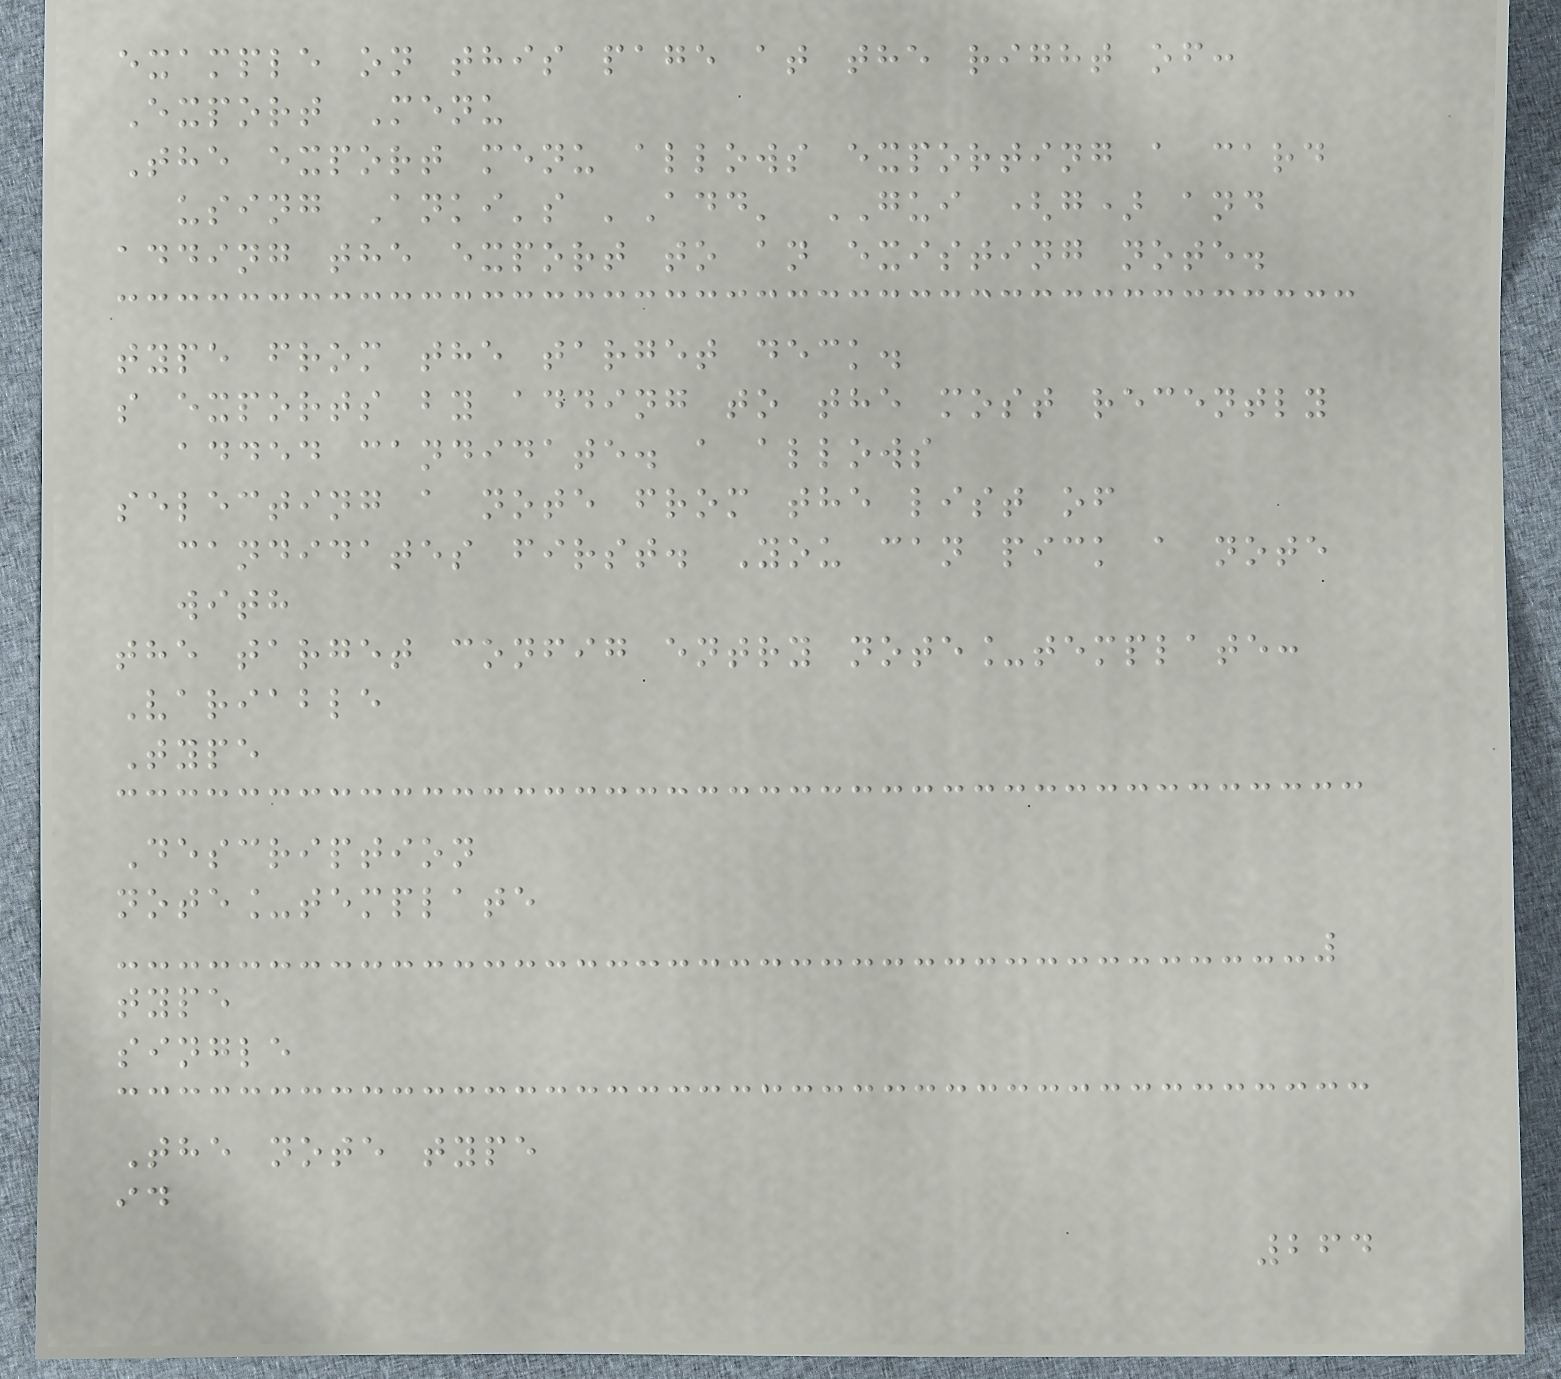example on this page at the right of:
Export Menu
The export menu allows exporting a card
using Anki's 'Add' GUI (g) and
adding the export to an existing note.
type from the target deck.
s exports by adding to the most recently
added candidate. a allows
selecting a note from the list of
candidates first. You can pick a note
with
the target config entry note_template:
Variable
Type
Description
note_template
type
single
The note type
id
264
